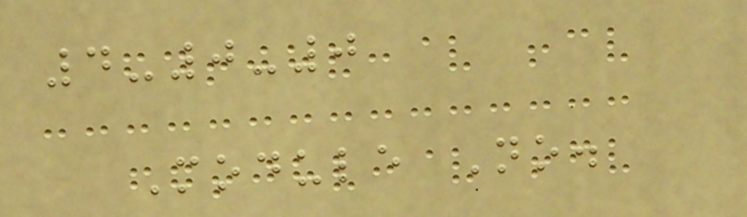4-0-0
Module No.
